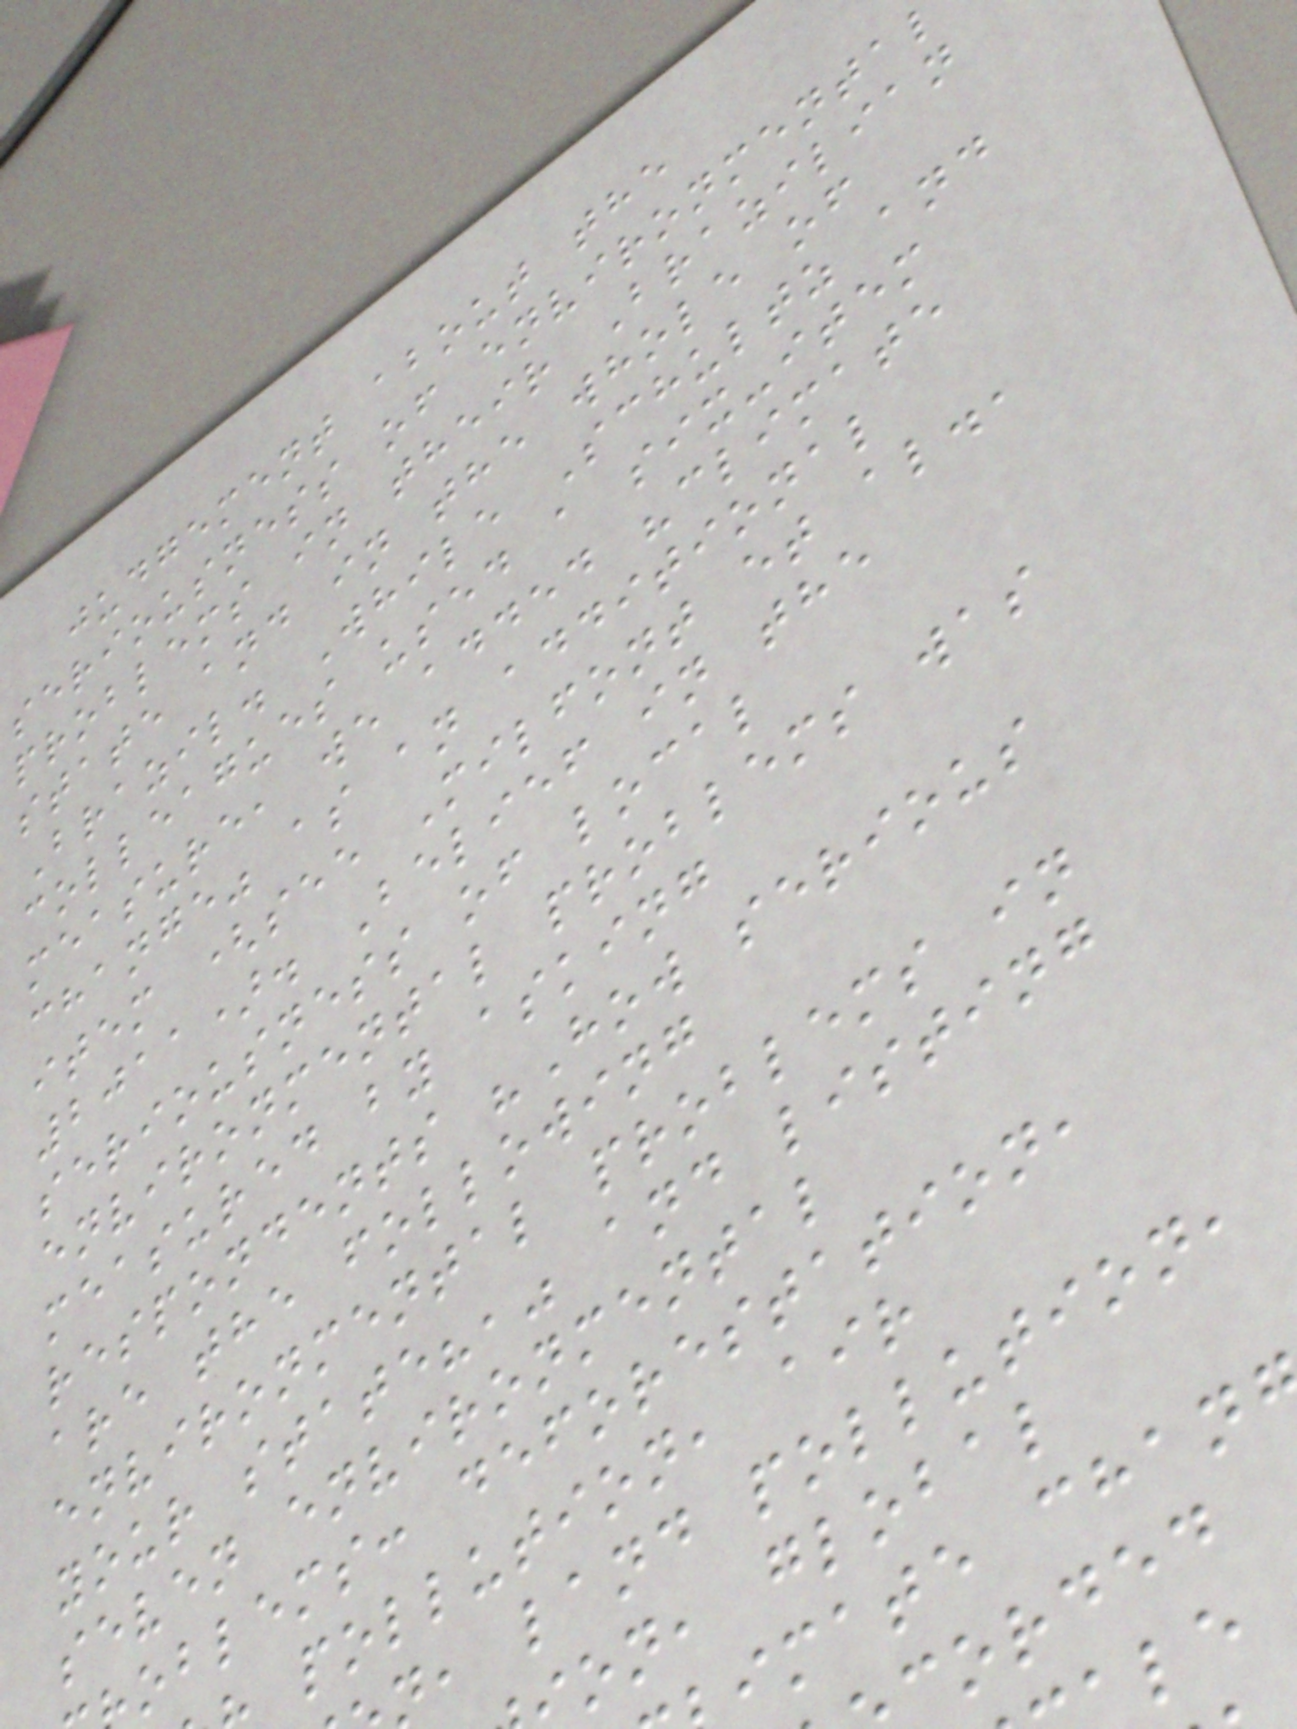judgement about the
seriousness of environmenta
problems in their Brazilian
state and in the whole of
Brazil. While Schultz and
colleagues used a six-item
measure, we added "climate
change" as an additional
item (see Milfont et al.,
2011). Belief in the
seriousness of local
environmental problems was
measured by asking
respondents "How serious
are the following
environmental problems in
your state?," and listing
seven environmental
oblems: deforestation,
pollution, air
, land pollution,
on, global
imate chan
corded
